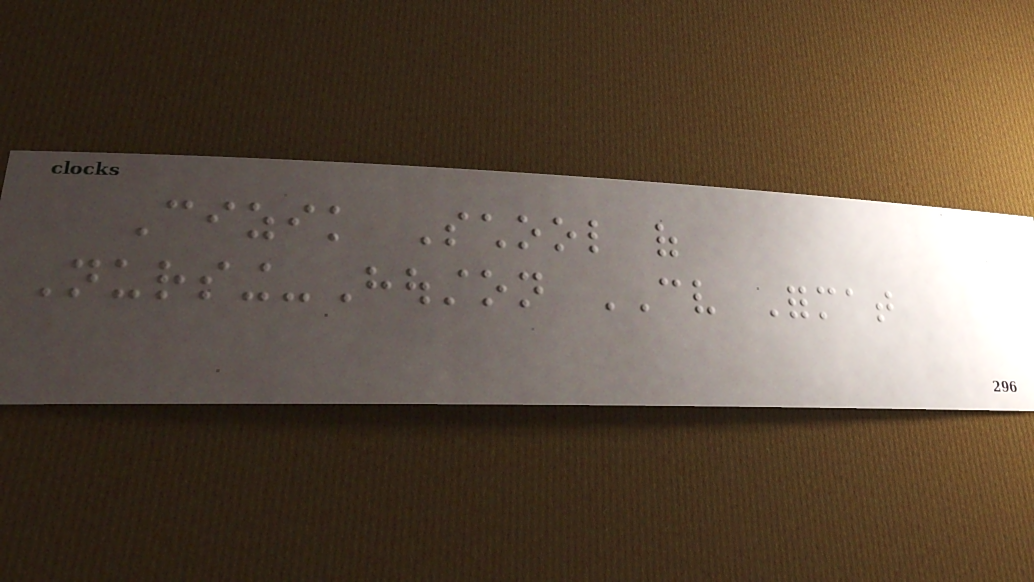Cizik School of
Nursing-Houston CV Format
